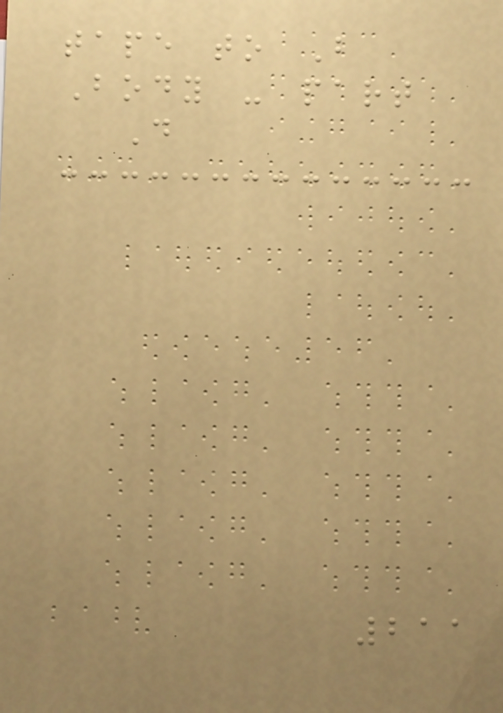tape to B
Body - part
D
211
